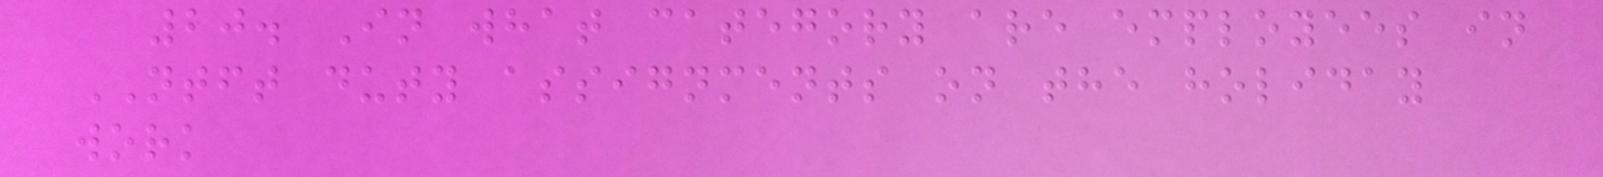20. In what category are employees in
NTFT duty assignments on the holiday
work
